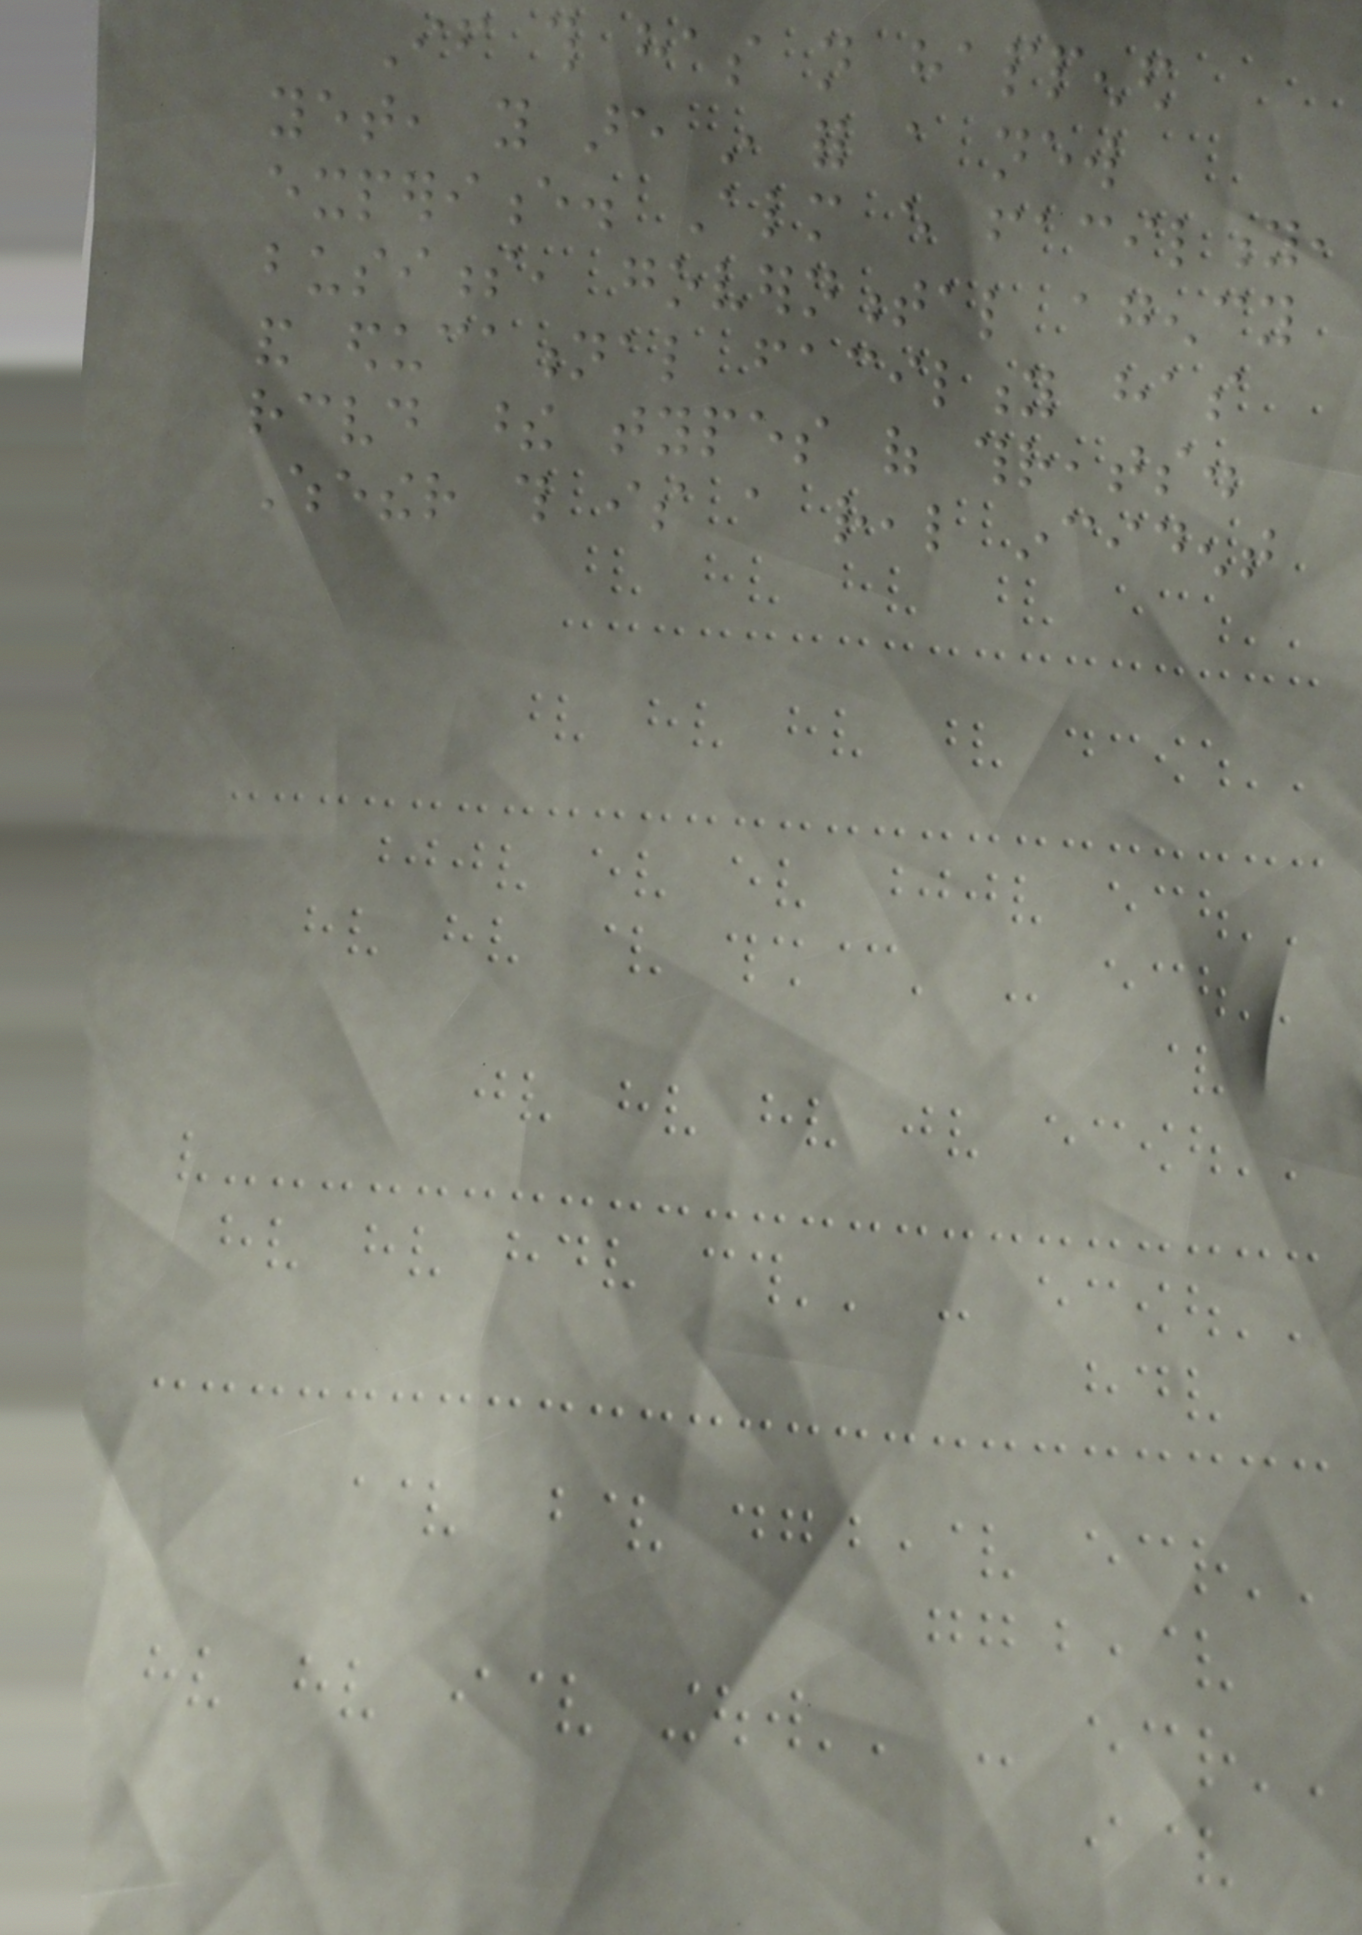If this has not happened
yet, you are in for a new
experience. Almost every facility,
business, governmental agency
and educational facility has
received these types of threats.
Whether this is a real incident
